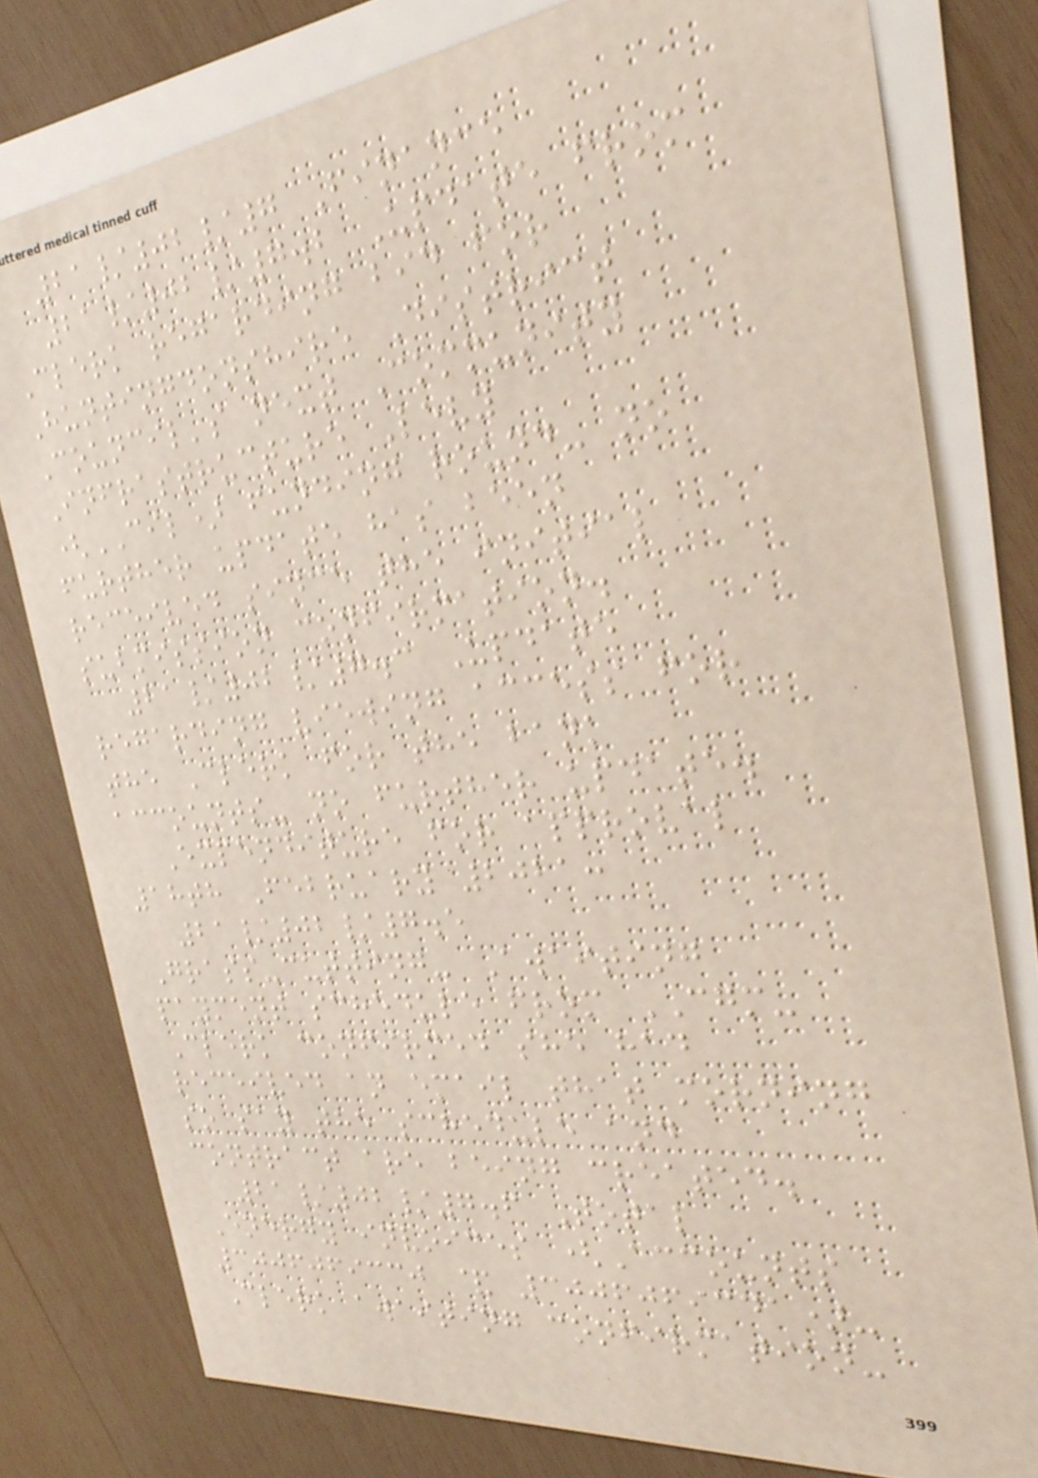21/02/7 Finance
21/02/7.2 Update from
Clerk regarding bid for
Huntingdonshire District
Council's next Community
Infrastructure Levy
(CIL) funding round- no
further update has been
received since the initial
submission confirmation.
21/02/7.3 Update
regarding viewing access for
the Clerk for the bank
accounts- no further update.
Expenditure for approval
18th February 2021:
21/02/7.5
Grass-cutting- Awaiting
payment schedule from CGM-
Clerk confirmed she had
received an email that morning
so say the schedule and
contract are being created.
21/02/7.6 Total
Energy invoices (Accounts
3006069330 & 3006069341)-
Clerk awaiting confirmation-
